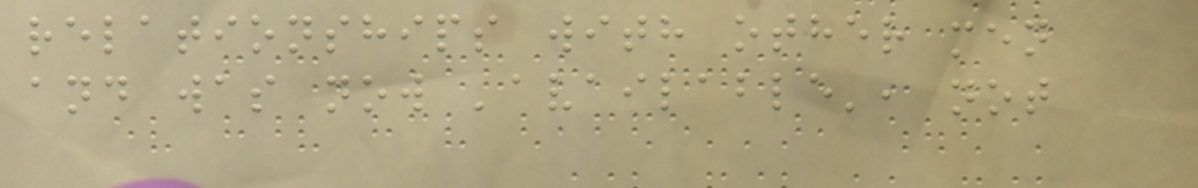relationships with other men
and was now 'available', not
